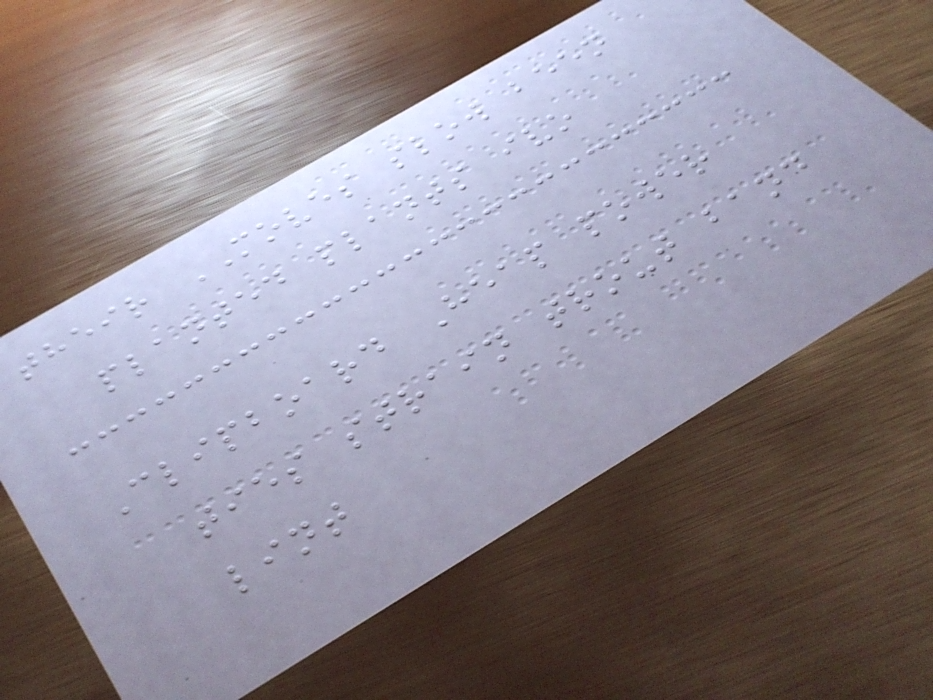their MOVES slow been
planted plants ivo
Clipboard Heap power
ties strain trout band
lint
